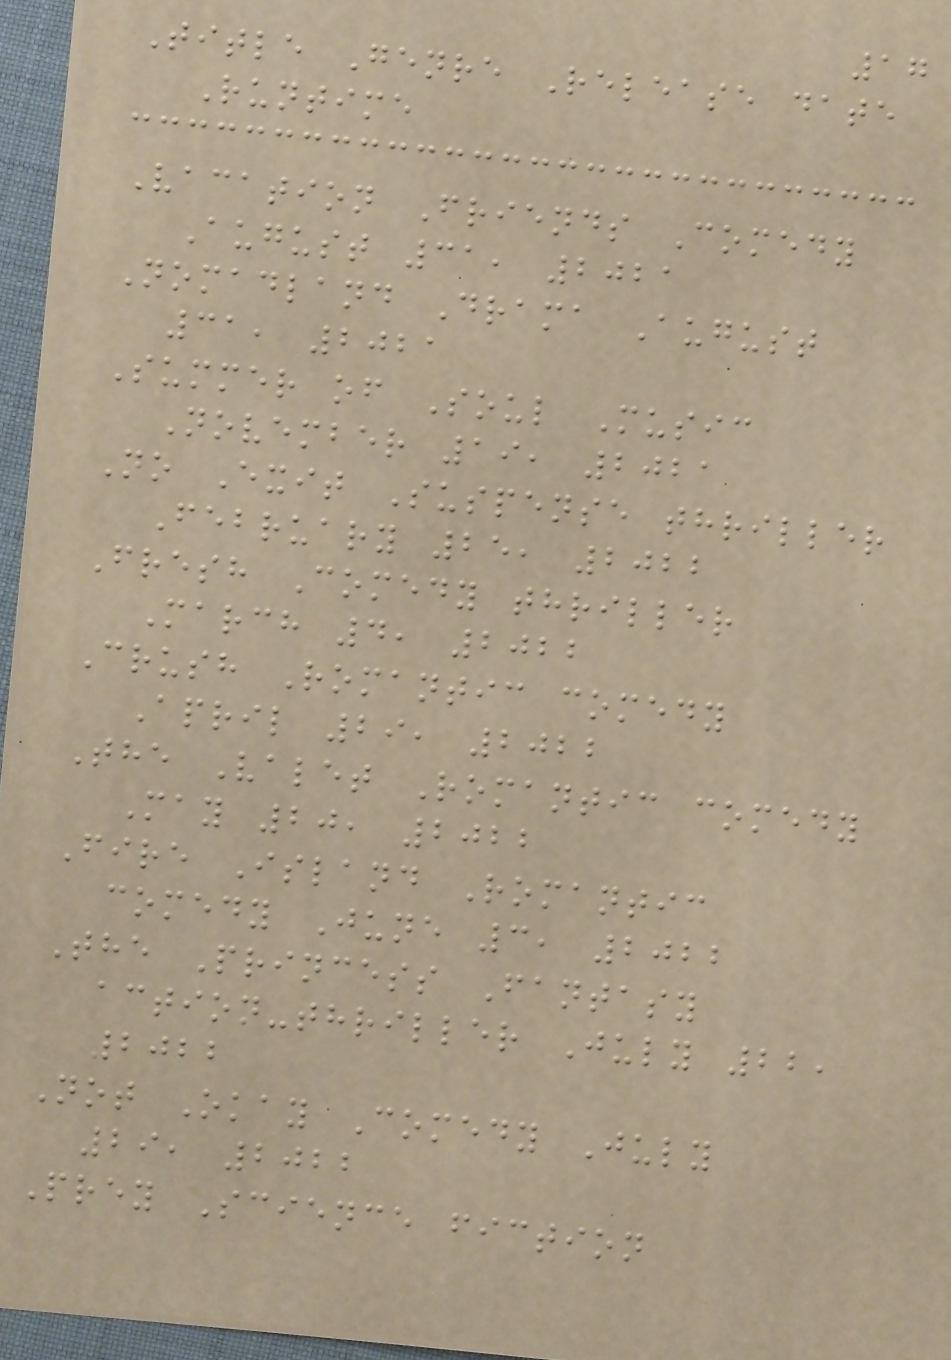17
Title Genre Release date
Runtime
Vacation Friends Comedy
August 31, 2021
Nomadland Drama August
31, 2021
Summer of Soul Music
November 19, 2021
No Exit Suspense thriller
February 25, 2022
Fresh Comedy thriller
March 4, 2022
Crush Romantic comedy
April 29, 2022
The Valet Romantic comedy
May 20, 2022
Fire Island Romantic
comedy June 3, 2022
The Princess Fantasy
action-thriller July 22,
2022
Not Okay Comedy July
29, 2022
Prey Science fiction
